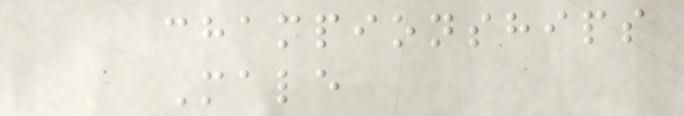championships
Male
